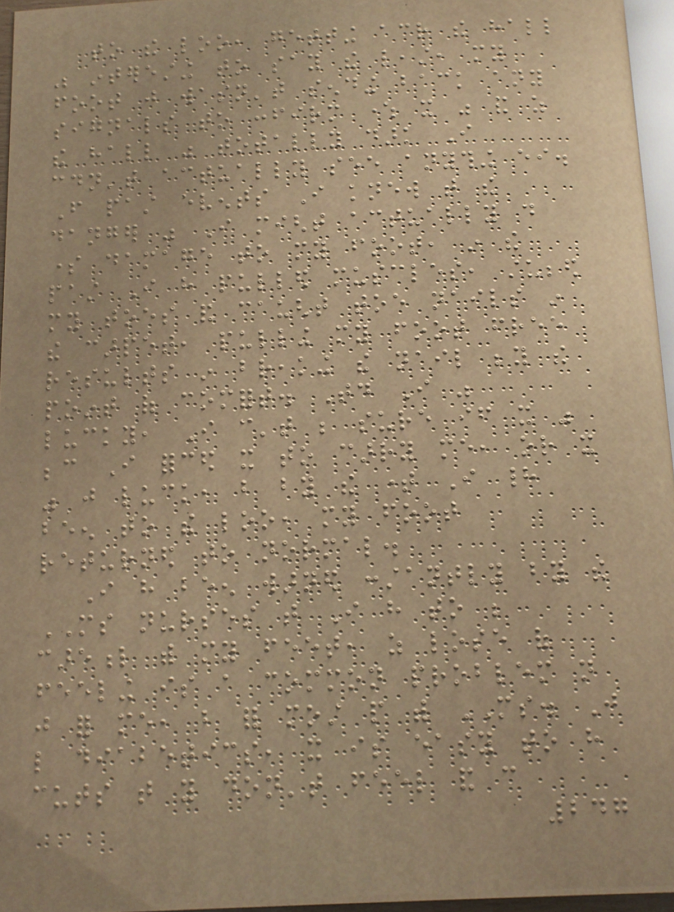to the loo, getting across the hall
was interesting to say the least, my
foot just wasn't sending back any
signals to confirm where it was and as
the hall was totally dark I
couldn't actually see anything either.
From past events I knew that the
danger was I might actually do
some damage to my foot, in the
past I have pulled muscles, stubbed
my toes and caught toe nails in
the carpet, pulling my foot free
results in breaking the nail beyond the
point of comfort. Today I was
lucky, I can't be sure if it was
because I forced it to carry me, or it
was just luck, but by the time I had
been to the loo, my foot
returned to normal.
I have been warned constantly by the
MS nurses that I have to be
careful with my feet, as lose of
feeling is a common problem not
just for me, but for most people with MS. Just
like diabetics, it is easy to have
cuts that you don't feel and can
247
